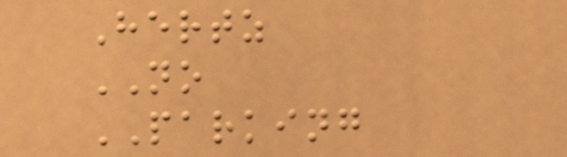Hertz
NO
PARKING
